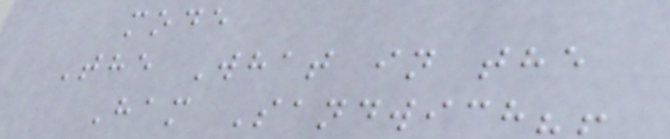mode
The What in the
Ham Sandwich?!
